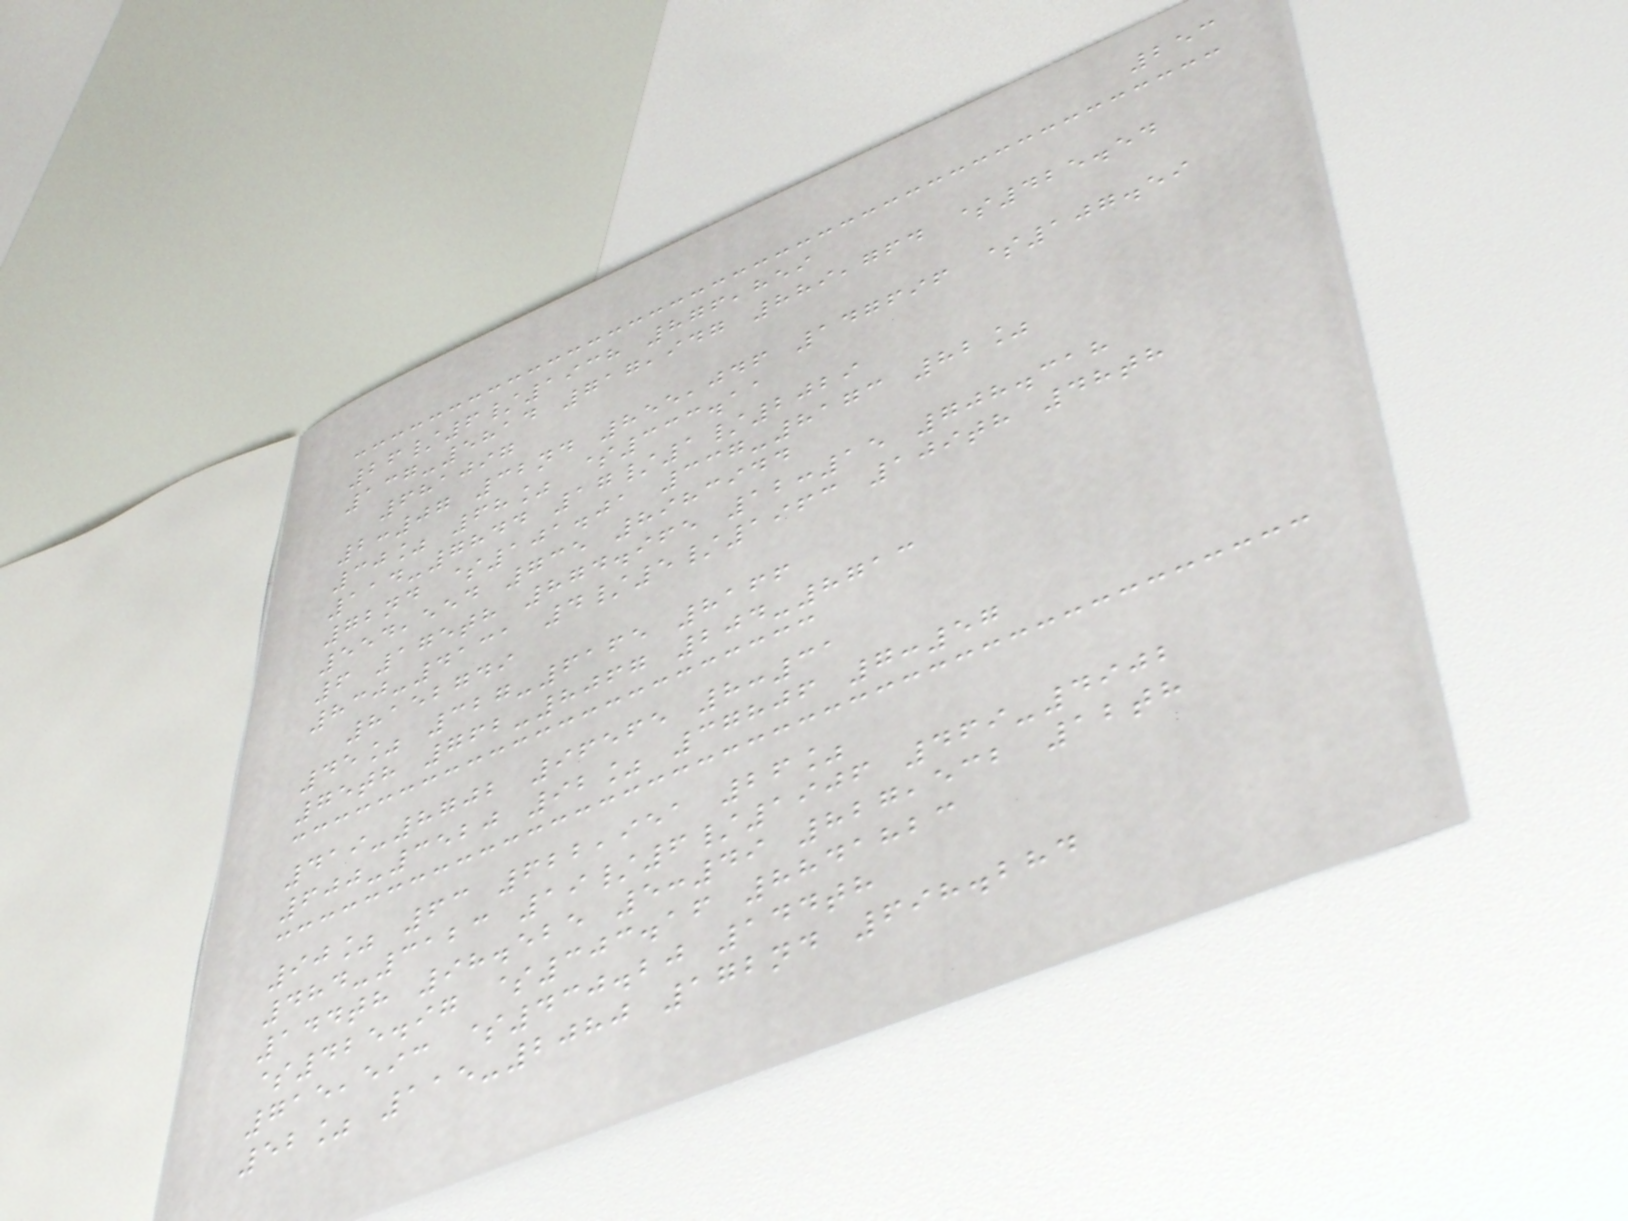253
26/6/1938 876,859
137-5814 717,947 889,764 $425.54
681097
2:07 32nd 855,046 147696 $107.59
30% 68% $333.11
114-7844 17/1/2029
72nd $101.01 337-8173 82%
554,554 735 8983944
6 175th 874.965 12:15 708.318
830-4131 4/5/1963 109th 48th
8152749
45% 327-6165 8166
75th 762-8067 204-8713
419-8702 96565 8:31
600-3520 92% 37806 7:57
90% 63 622,951 26%
484-3123 19/6/1906 469-4902
144th 98.525 5:49 827,532 12th
$425.97 $303.16 8841823
715,593 $430.20 144th
52% 115-2080 172nd 698.284
